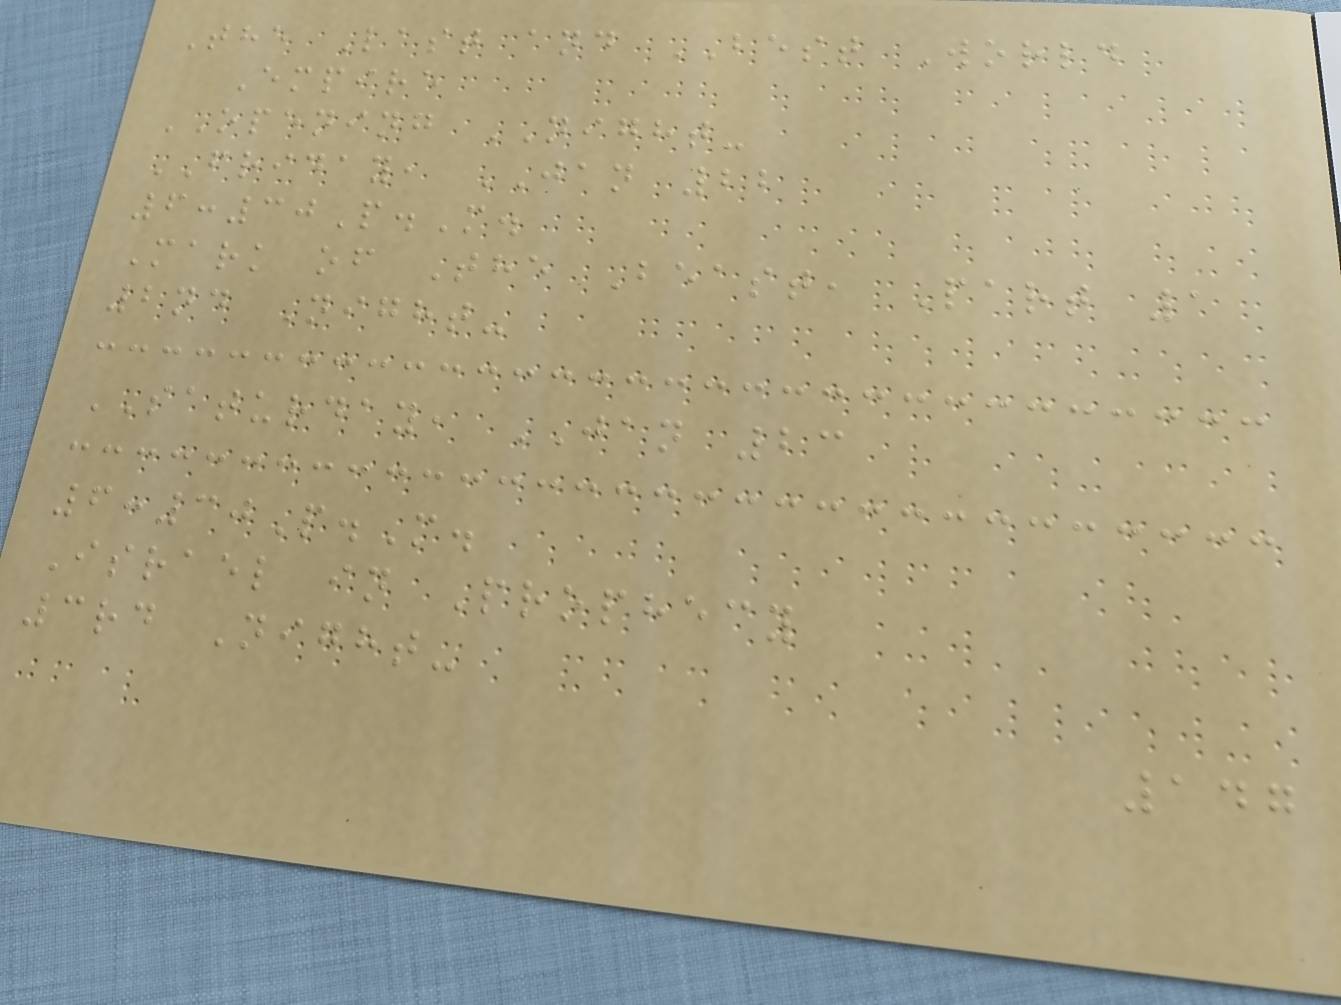The Last and BEST World
Empire
OPENING NIGHT-
FRIDAY, JAN 22
6:30P.M.
Mark of The Beast, Part 1
2nd Night-
SATURDAY, JAN 23
6:30P.M.
Israel in Prophecy
3rd Night-
147
